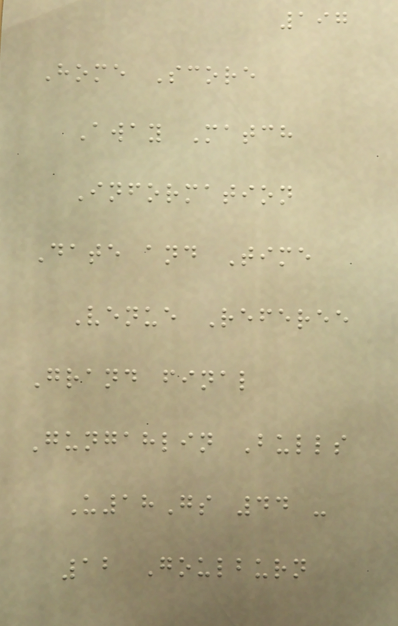197
Home Score
Away Match
Information
Date and Time
Venue Referee
Grand final
Gungahlin Bulls
U18Gs 44 -
12 Goulburn
